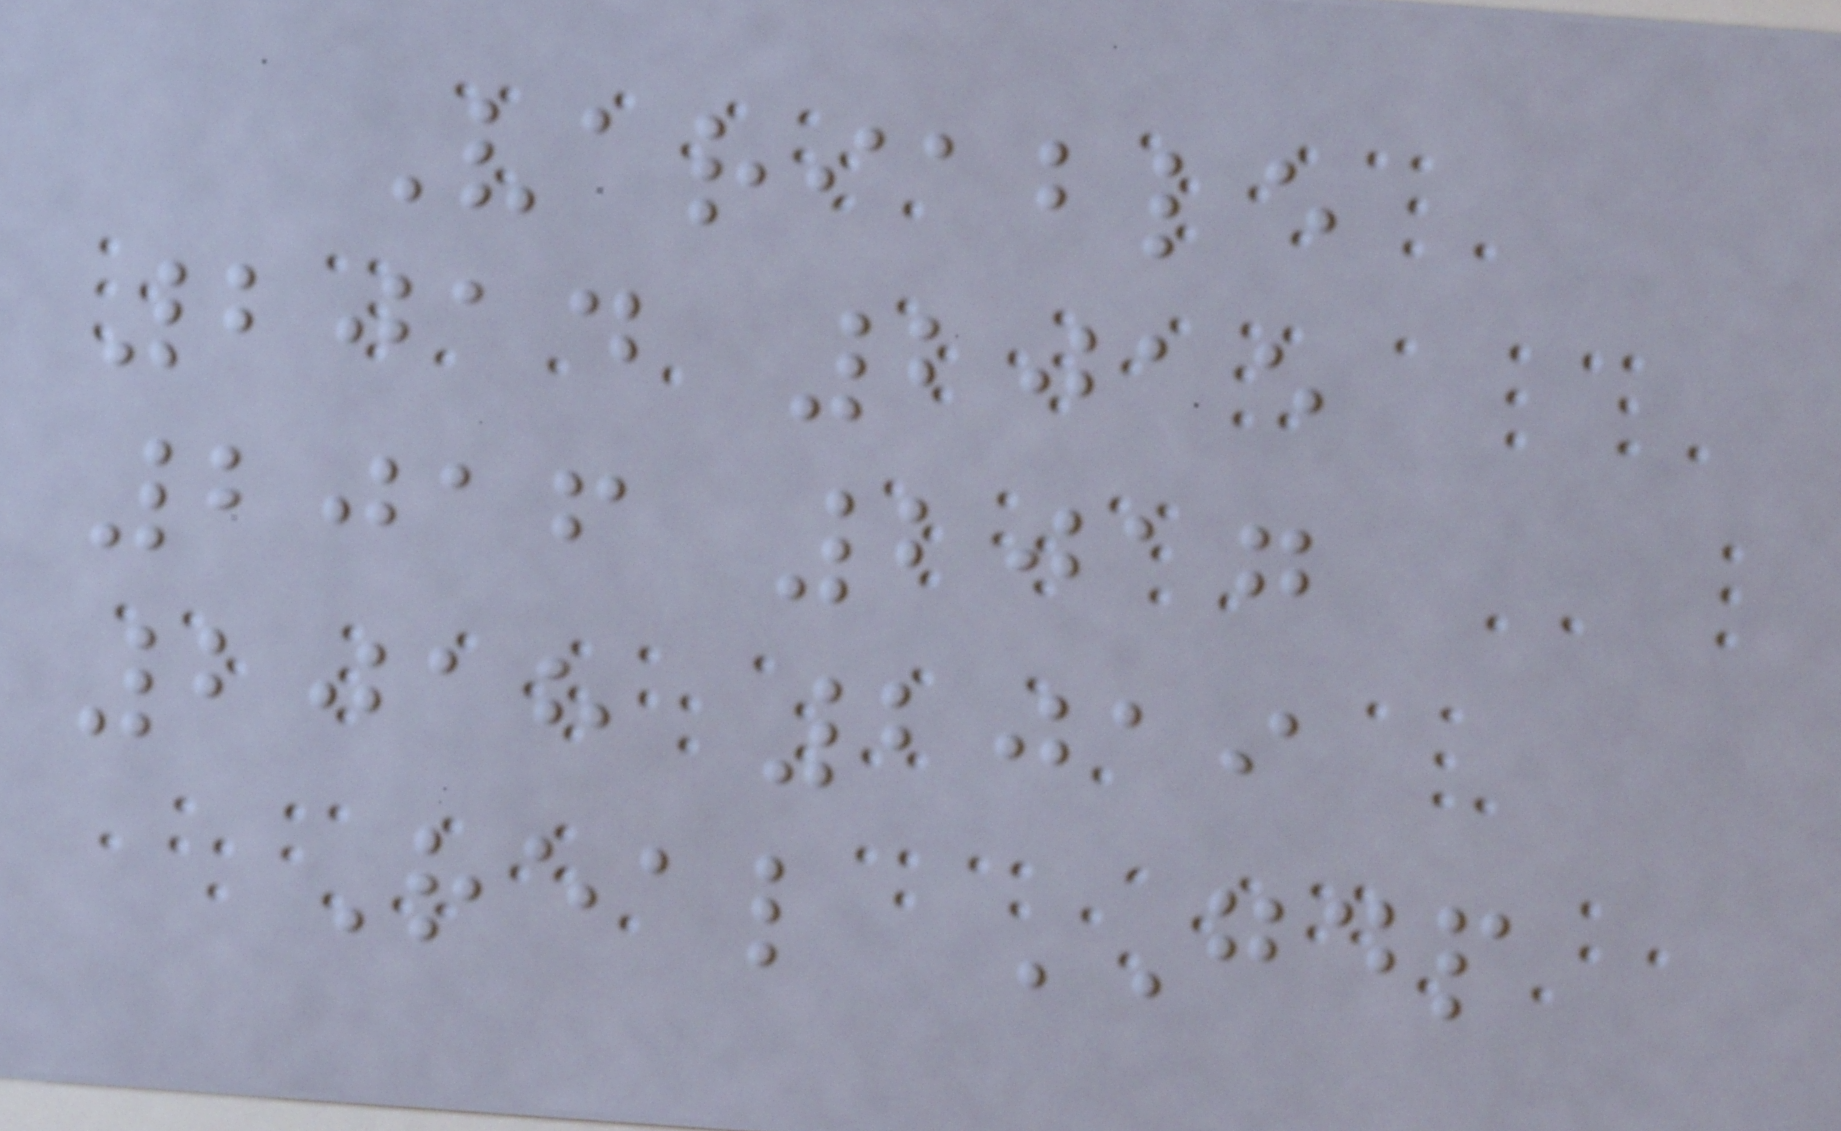Variable
2014 2015
2016 2017
2018 2019
Real GDP
